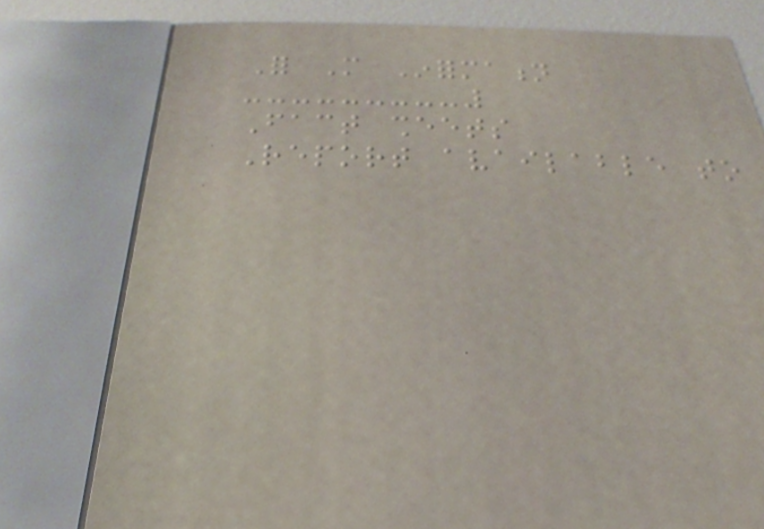For More Information
Fact sheets
Report available to
